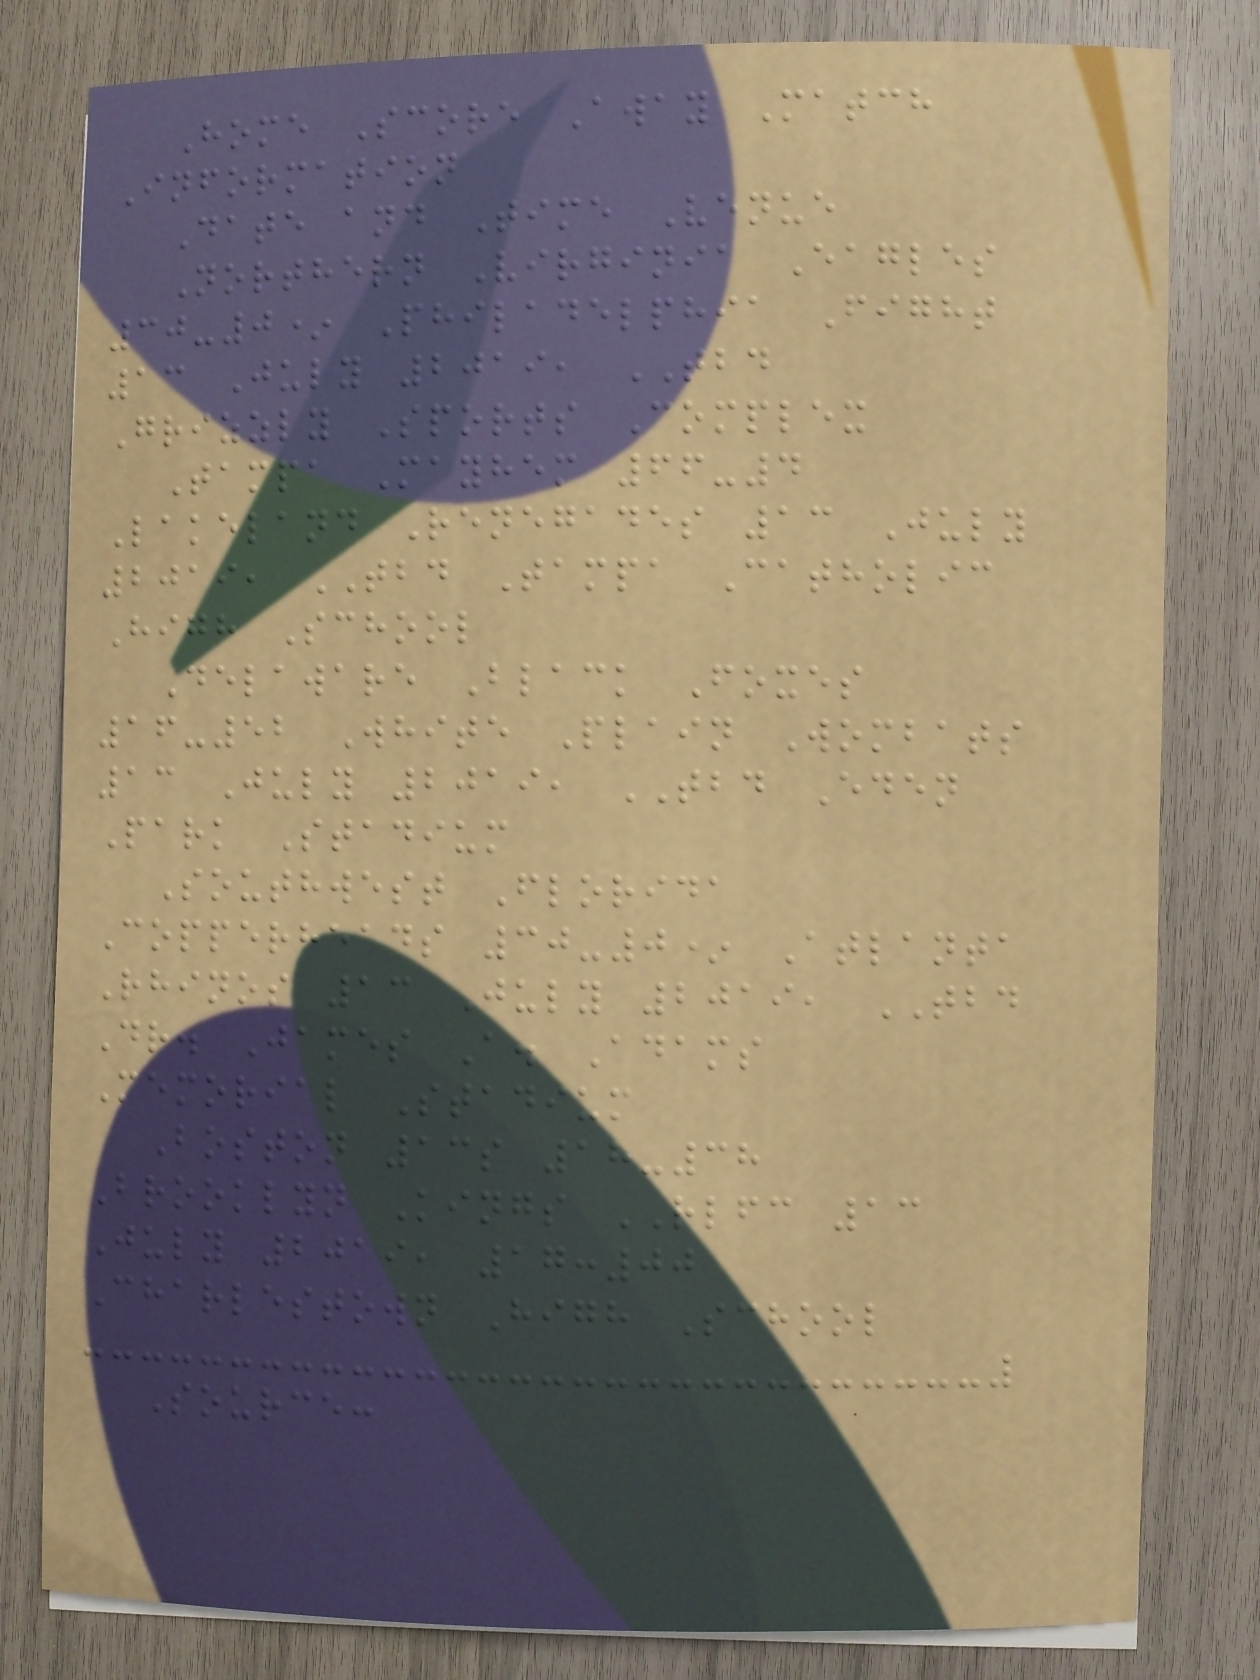Home Score Away Match
Information
Date and Time Venue
Northern Virginia Eagles
30-0* Philadelphia Fight
13 July 2019, TBD
Grizzly Sports Complex
Tampa Mayhem 66-4
Lakeland Renegades 13 July
2019, TBD Tampa Catholic
High School
Delaware Black Foxes
16-52 White Plain Wombats
13 July 2019, TBD Eden
Park Stadium
Southwest Florida
Copperheads 30-0* Atlanta
Rhinos 13 July 2019, TBD
Dr. James A. Adams
Memorial Stadium
Boston 13s 18-38
Brooklyn Kings RLFC 13
July 2019, 17:00
Charlestown High School
Source:
